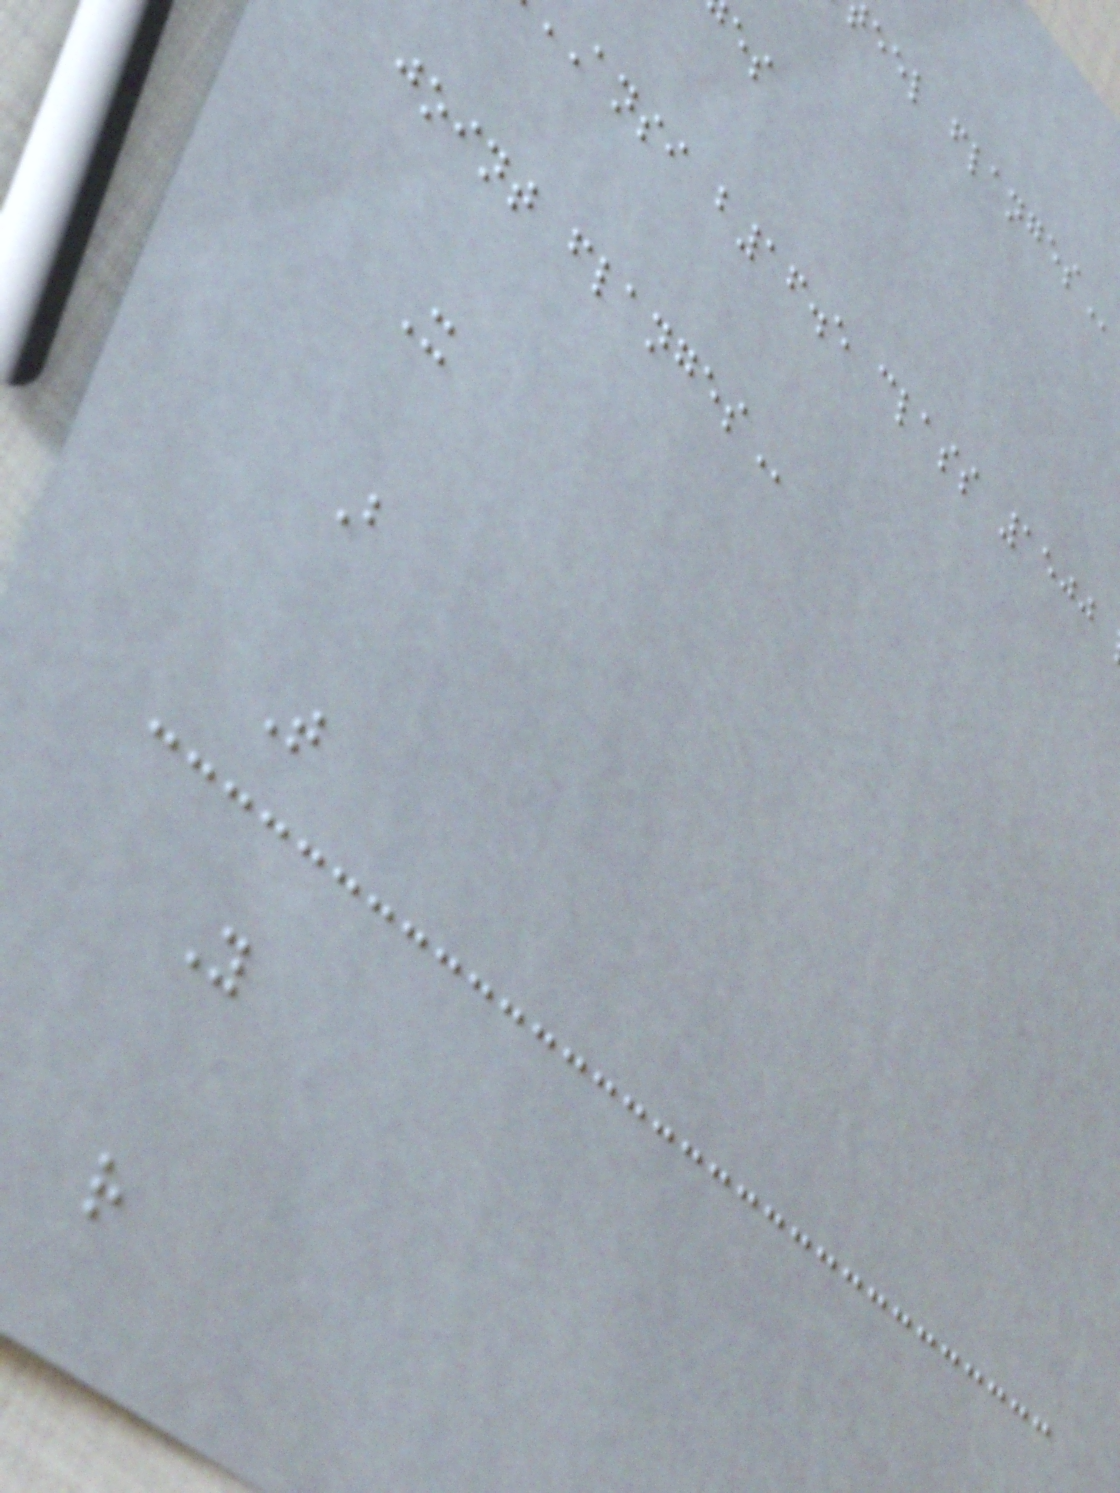ansi b16.5 class 1500
joint
X
B
T
Y
r
